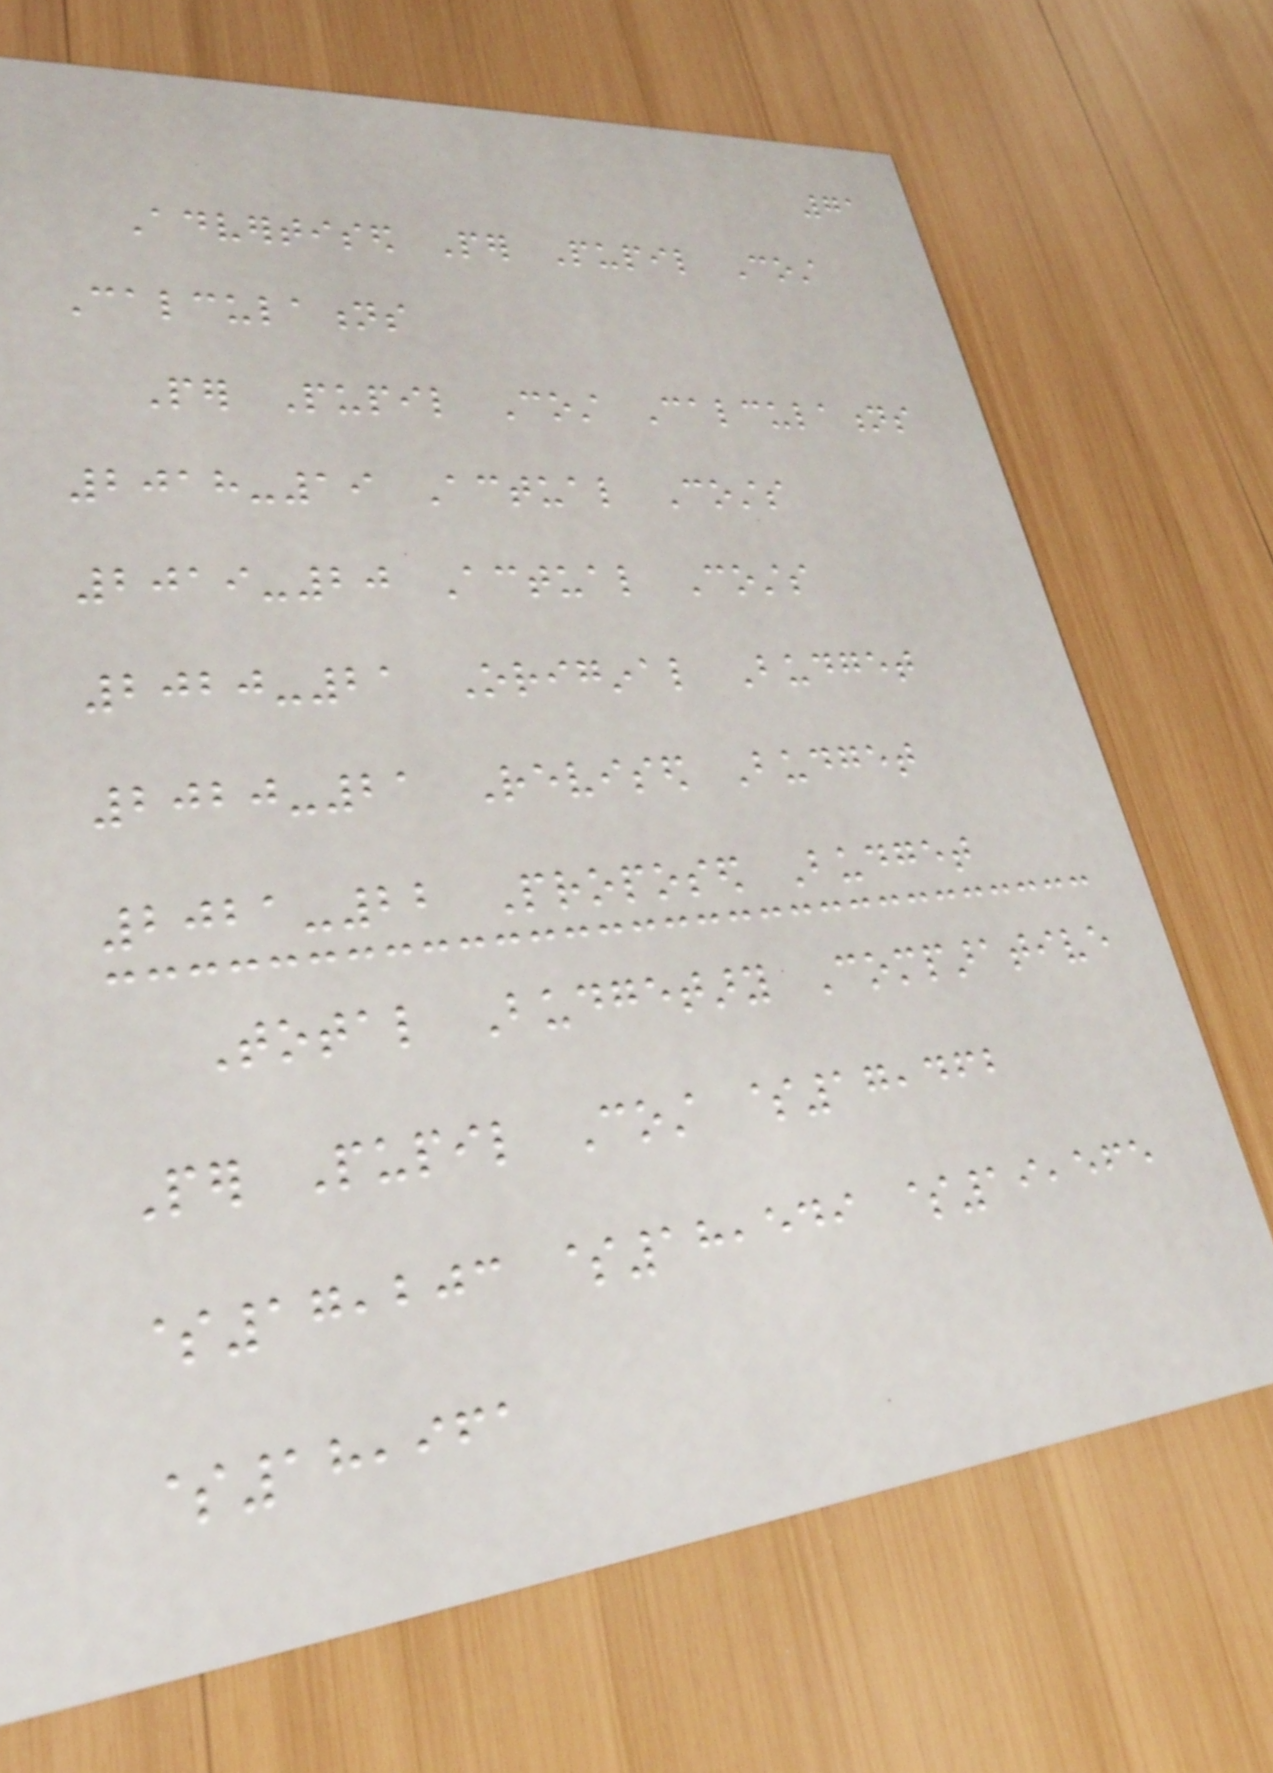71
Advertised Per Pupil Cost
Calculations
Per Pupil Cost Calculations
2018-19 Actual Costs
2019-20 Actual Costs
2020-21 Original Budget
2020-21 Revised Budget
2021-22 Proposed Budget
Total Budgetary Comparative
Per Pupil Cost $17,462
$17,203 $18,549 $19,565
$18,961
